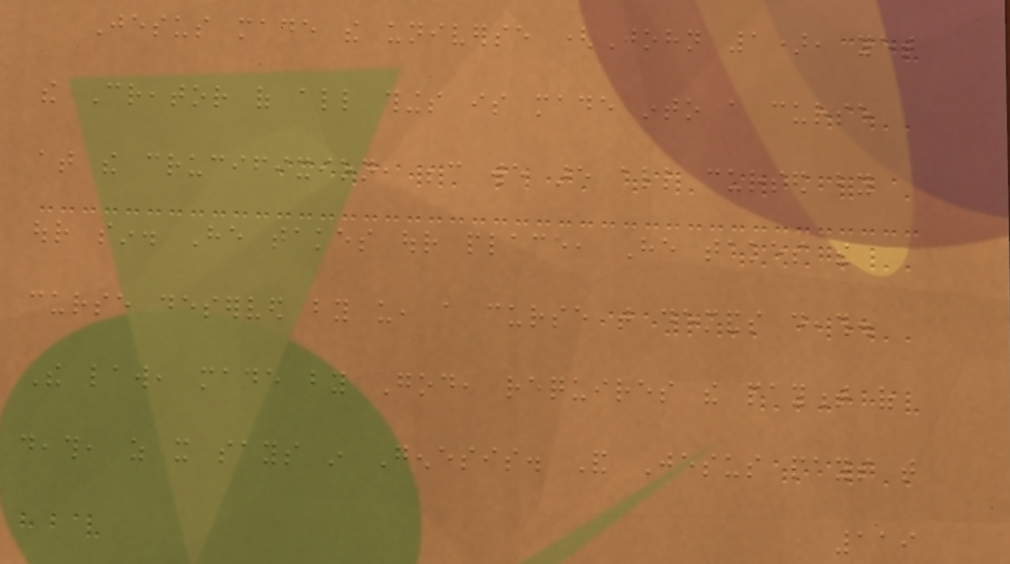Jesus made the universe (John 1), yet
the Creator of all things is made into a curse
at the crucifixion, because we are all cursed by
our sin. He takes our place, He takes the
curse deserved by us, a curse that demands death.
The law, made by God, requires the payment of
death, as it says in Genesis. And Jesus pays that
119
